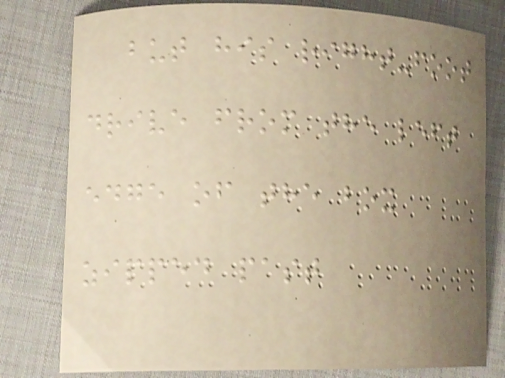but his right-foot
drive from the left
edge of the box
zipped past
